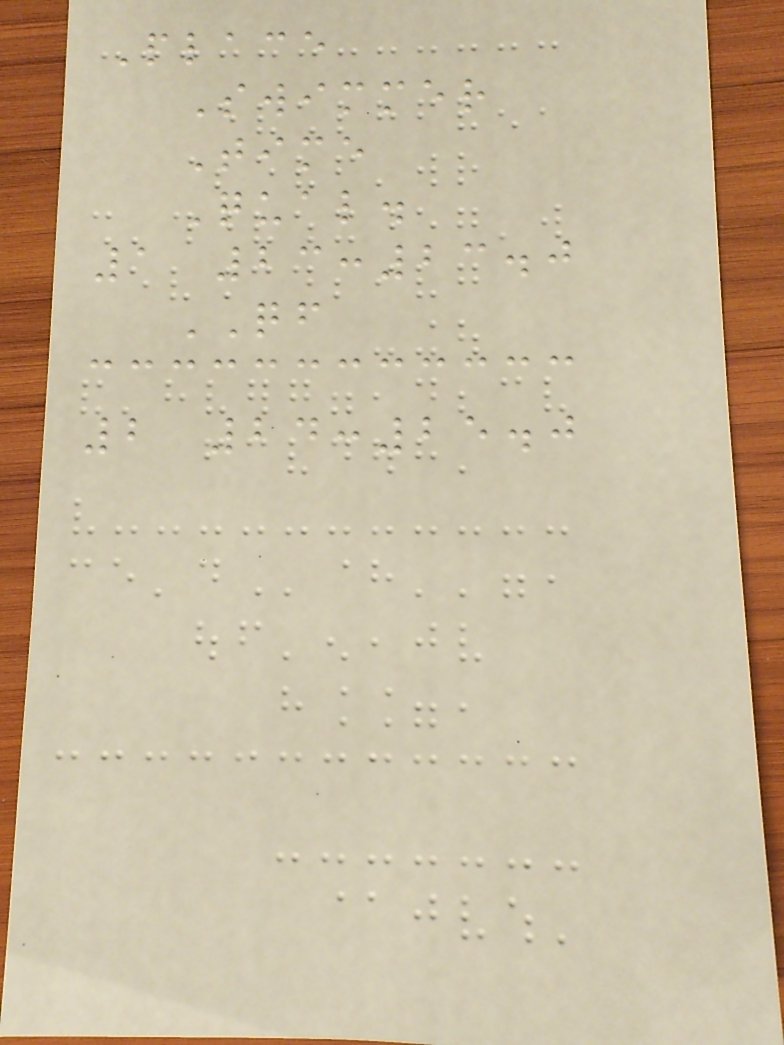Place
Swimmer
Time
Qual.
1 23:23.0
QF
2 24:25.0
